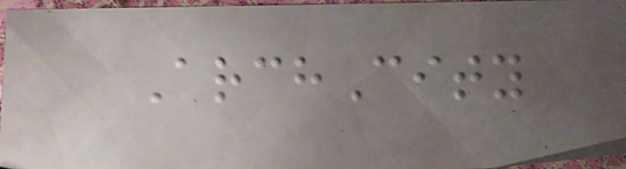ArchCity
